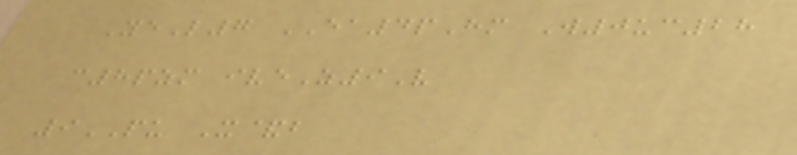YeL7 EA4pHm W0uc28
c8pzm iveZ9V
9PU X&b
